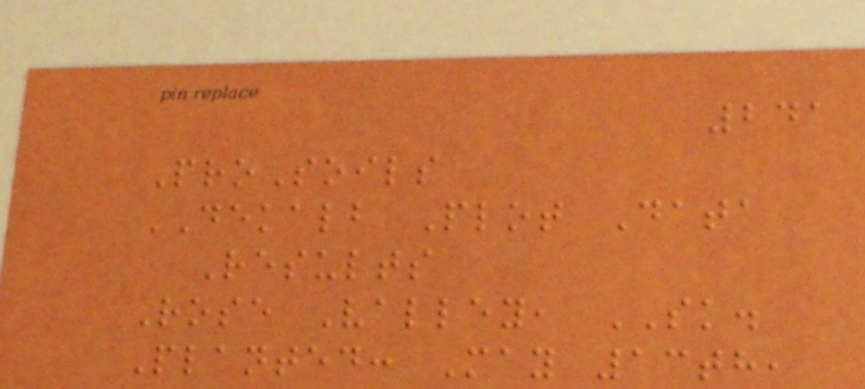241
ProSoils
DEKALB Plot Data
Results
Rose Valley, SK.
Planted: May 13th,
